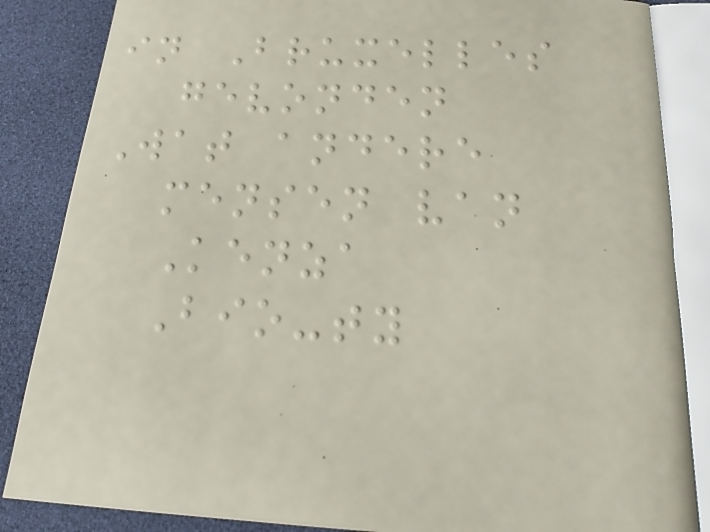in Bruxelles
gevonden
Wat andere
mensen van
Kenza
Bio-ty
